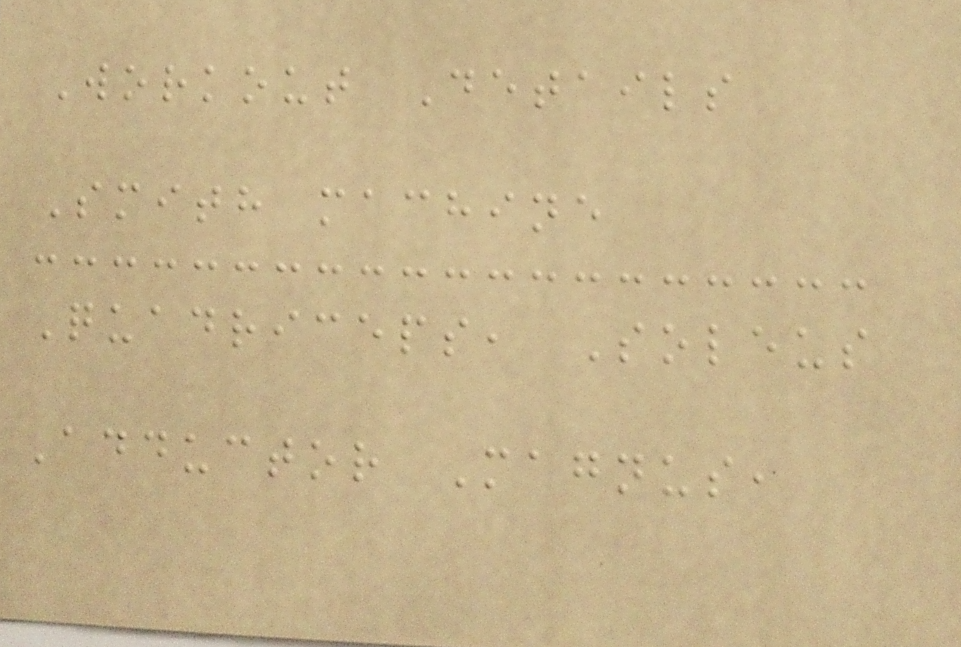Workout Details
Smith machine
Quadriceps, Soleus
Adductor Magnus,
